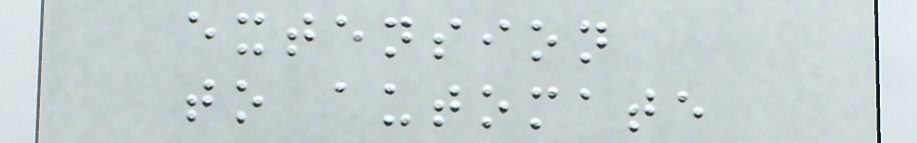extension
to automate
